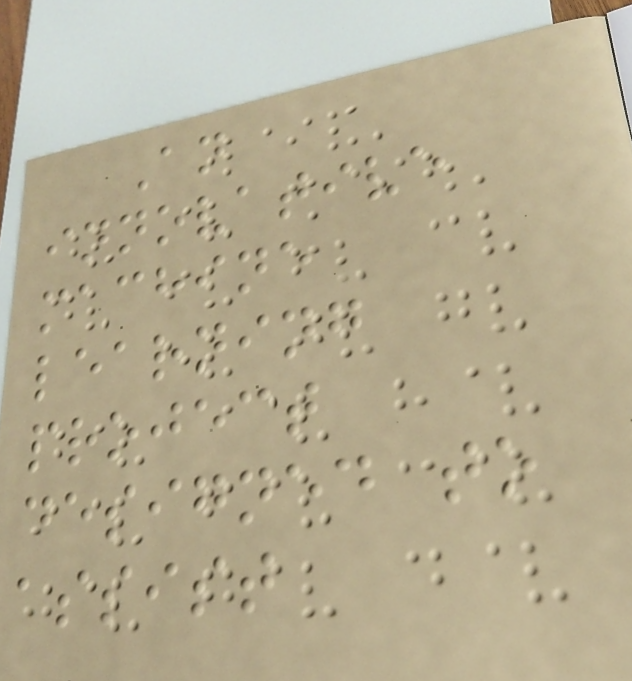An
innovative
machine
learning
project
designed to
assist
